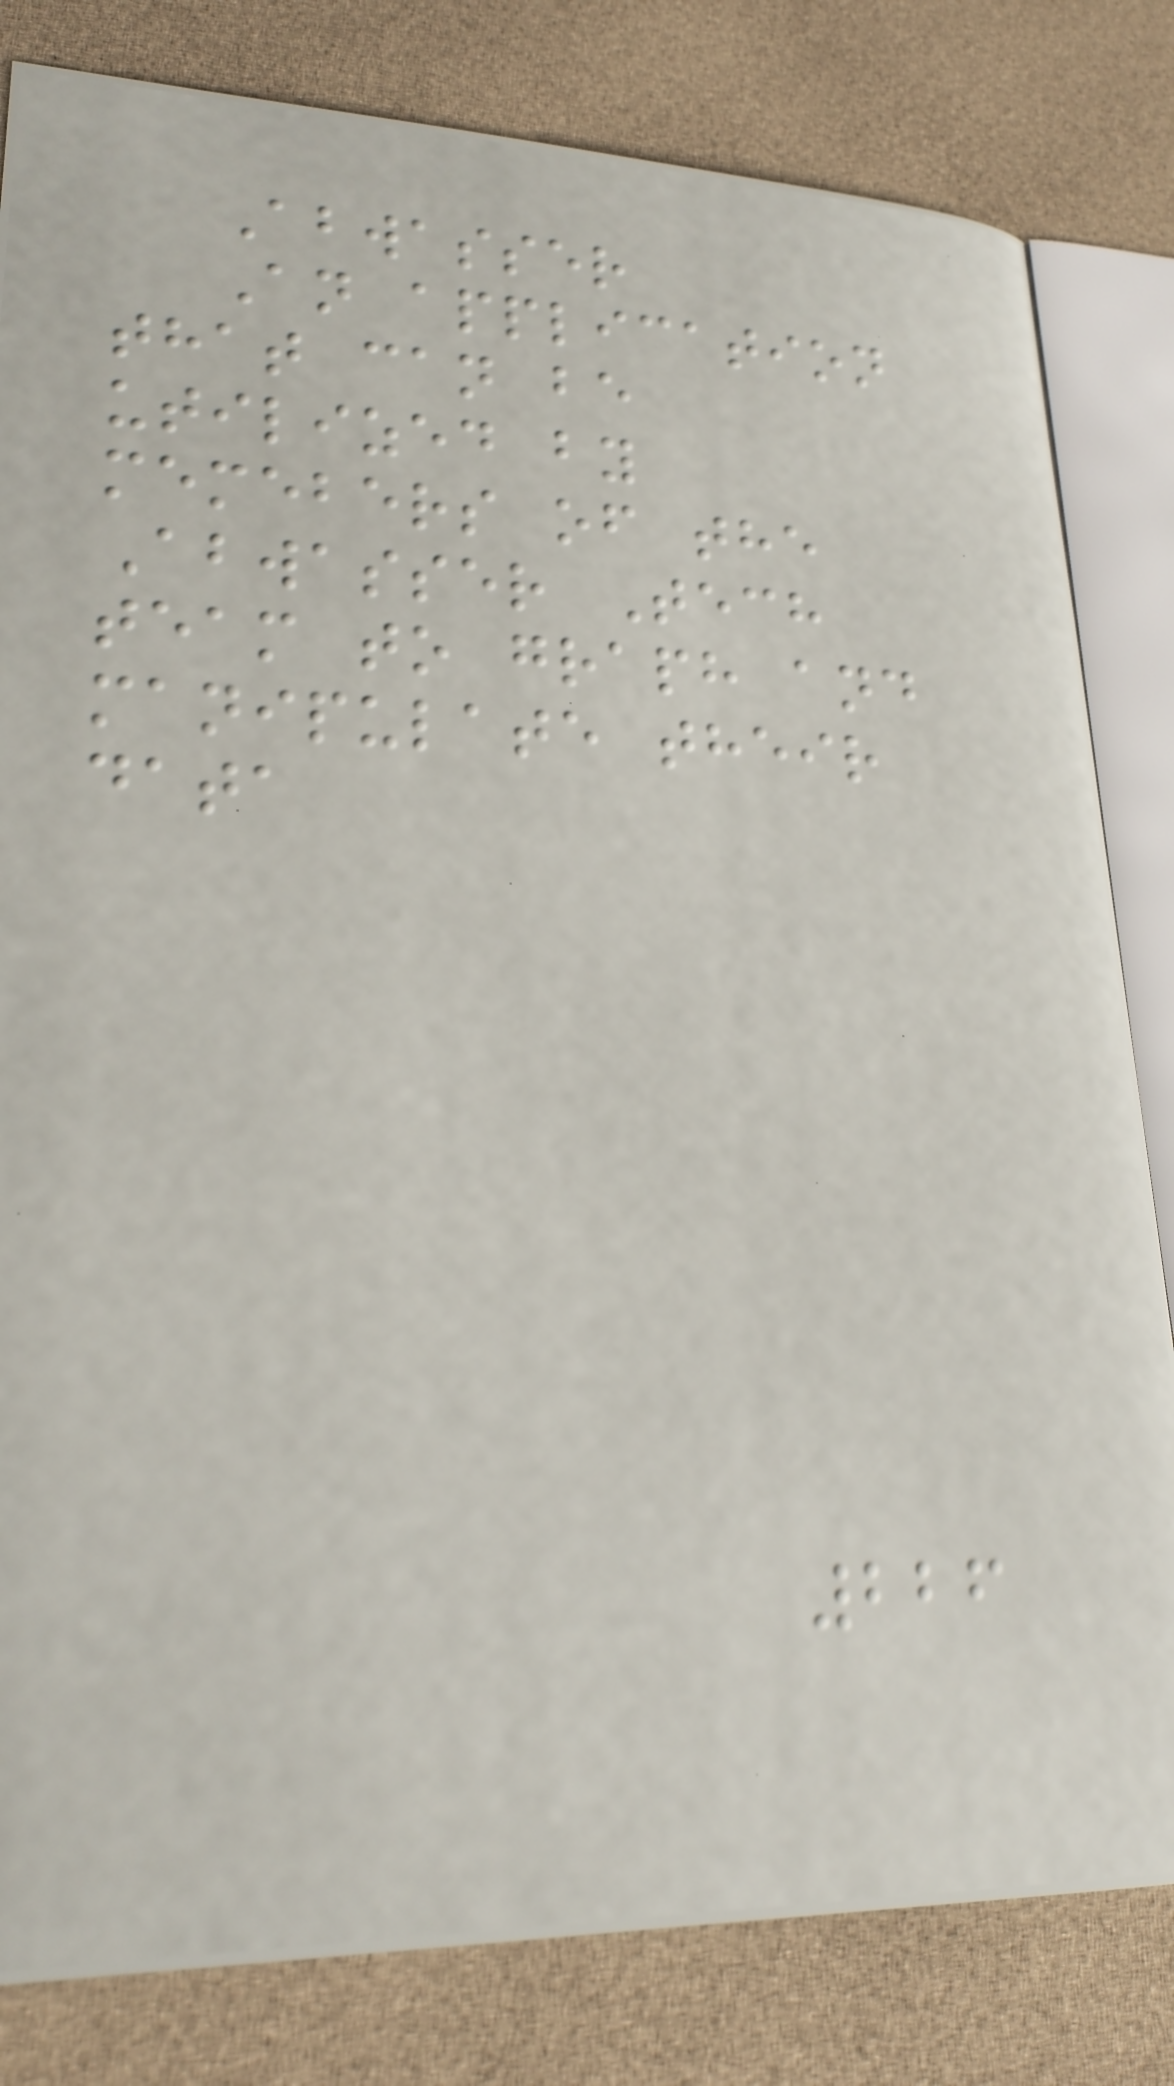Abwasser
An application
that can be
utilized by
memebers of the
Abwasser Tech
team to graph and
manipulate their
data
226
